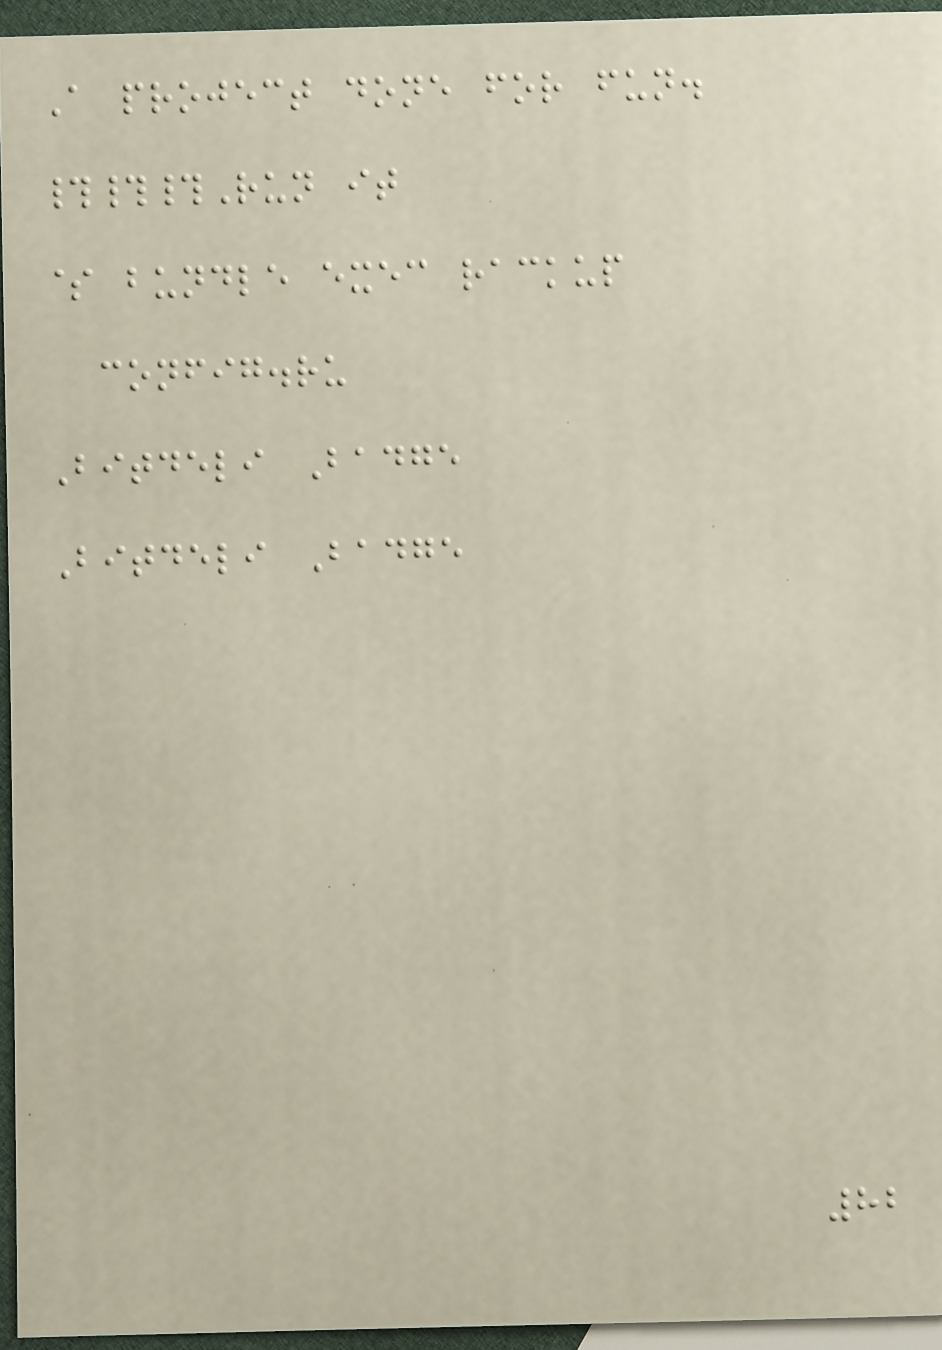A project done for fun.
###Run it
$ bundle exec rackup
config.ru
Bitdeli Badge
Bitdeli Badge
82
